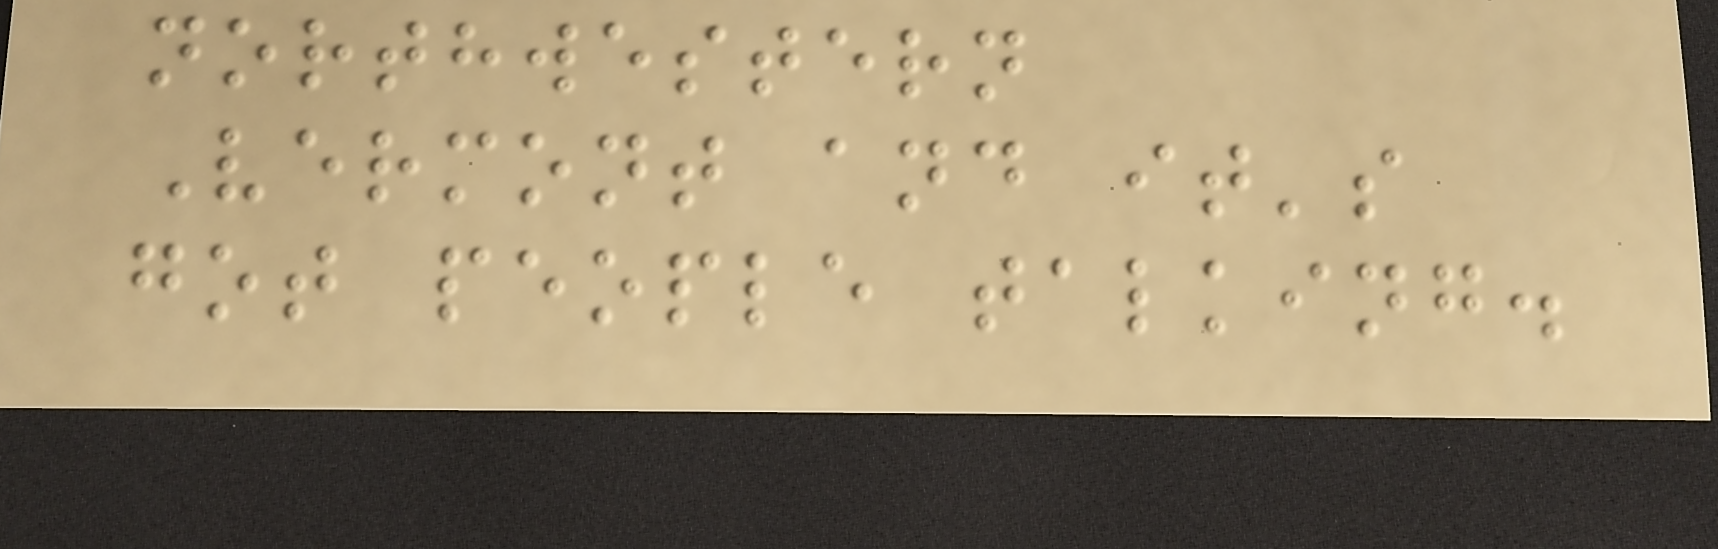northwestern
Vermont and it's
got people talking.
